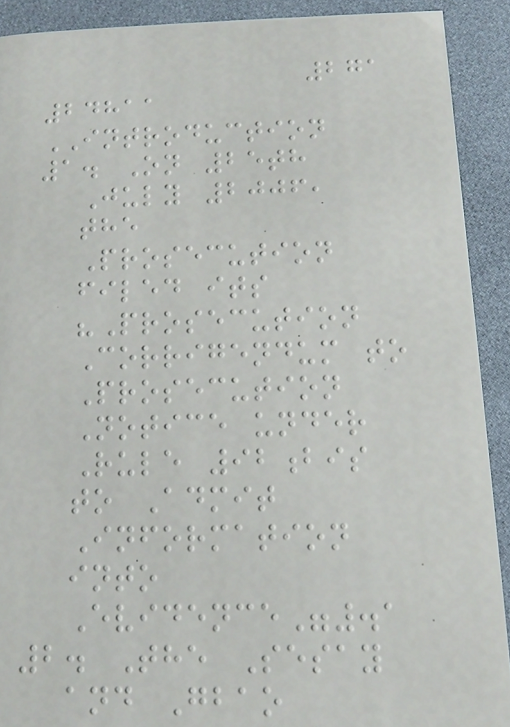271
24811
INTRODUCTION
1. On 25th
July 2006,
the
Prosecution
filed its
"Prosecution
Corrigendum to
Prosecution
Notice under
Rule 92bis
to Admit
Information
into
Evidence".1
2. The Sesay
and Gbao
